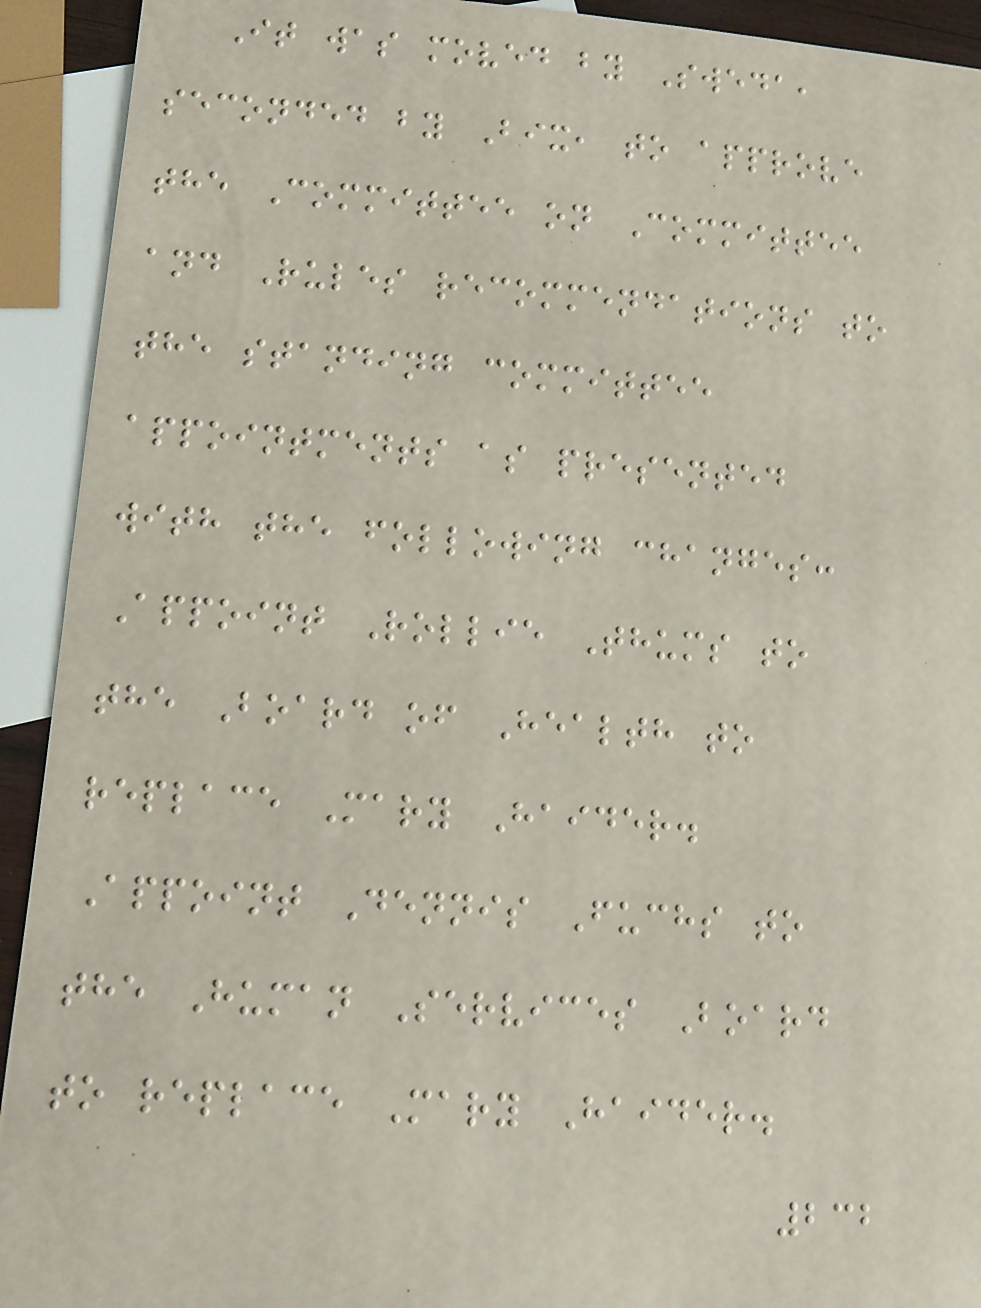It was moved by Sweda,
seconded by Bix, to approve
the Committee on Committee
and Rules recommendations to
the standing committee
appointments as presented
with the following changes:
Appoint Rollie Thums to
the Board of Health to
replace Mary Haider.
Appoint Dennis Fuchs to
the Human Services Board
to replace Mary Haider.
232
